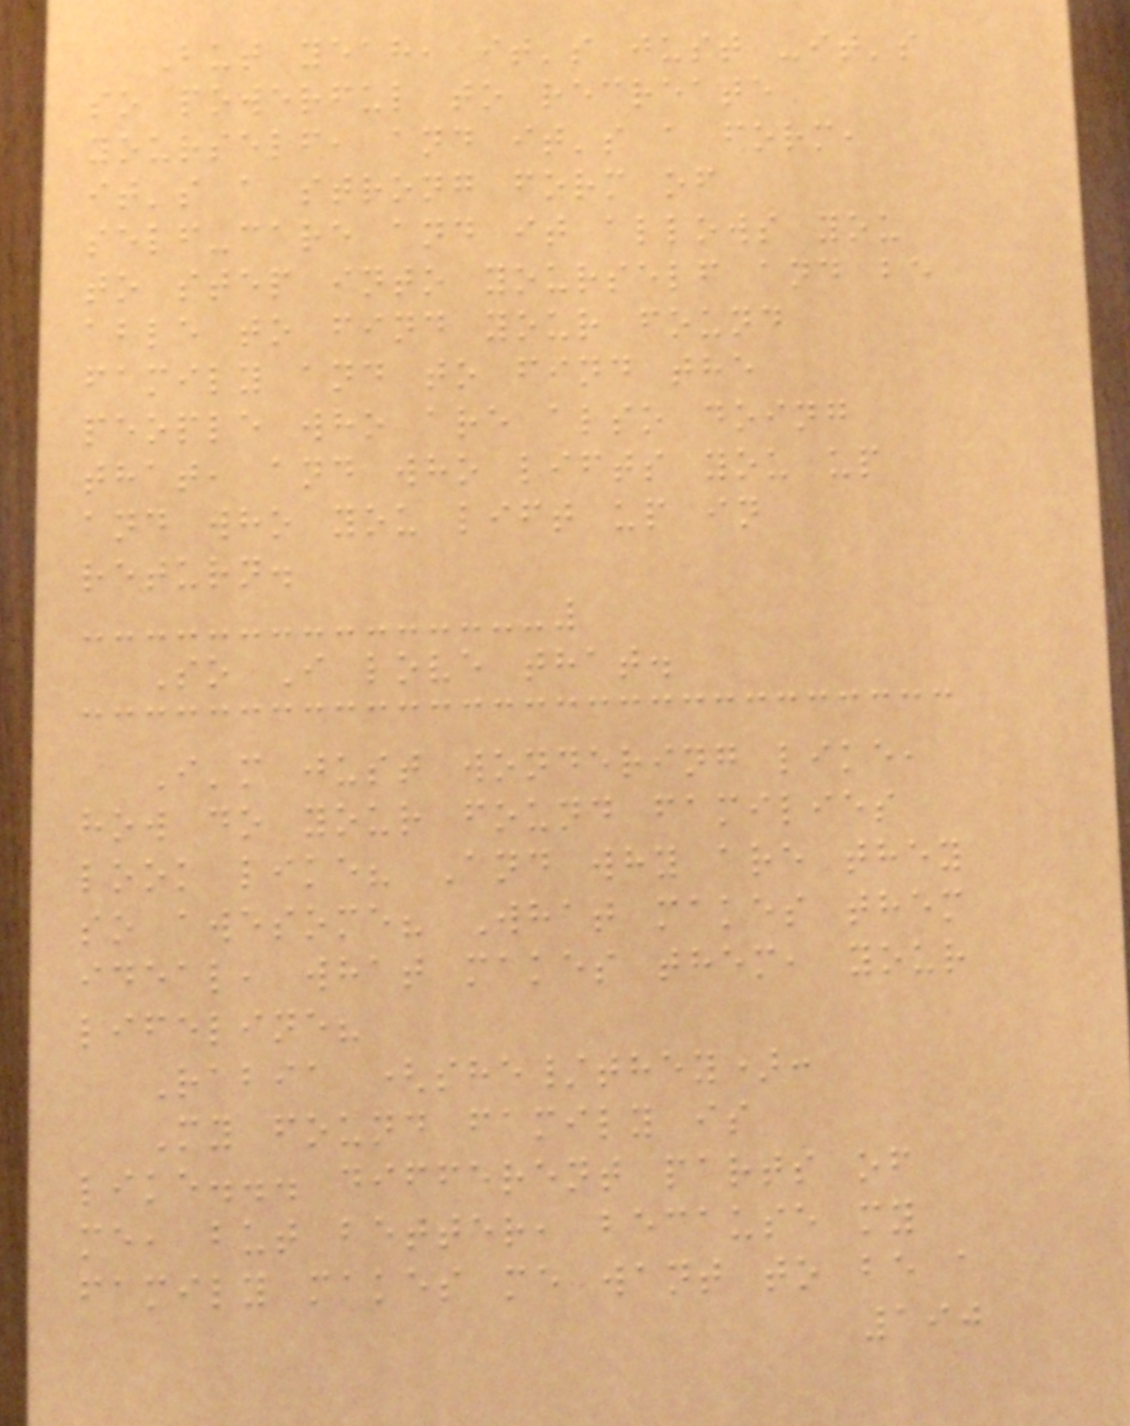But yeah, it's just -it's
so powerful to recreate
yourself, and it's a form,
it's a strong form of
self-care and it allows you
to step into yourself and be
able to find your found
family and to find the
people who are also doing
that, and who lifts you up
and who you lift up in
return.
So I love that.
I'm just wondering like,
how do your found families
look like? And why are they
so awesome? What makes them
ideal, what makes them, your
lifeline?
Rabia (she/they):
My found family is
like... different parts of
me, but better, because my
family makes me want to be a
190
